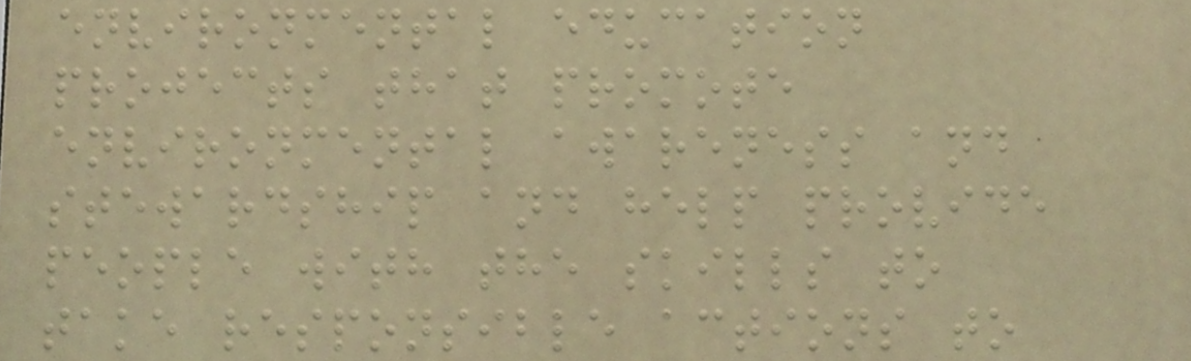environmental education
projects that promote
environmental awareness and
stewardship and help provide
people with the skills to
take responsible actions to
